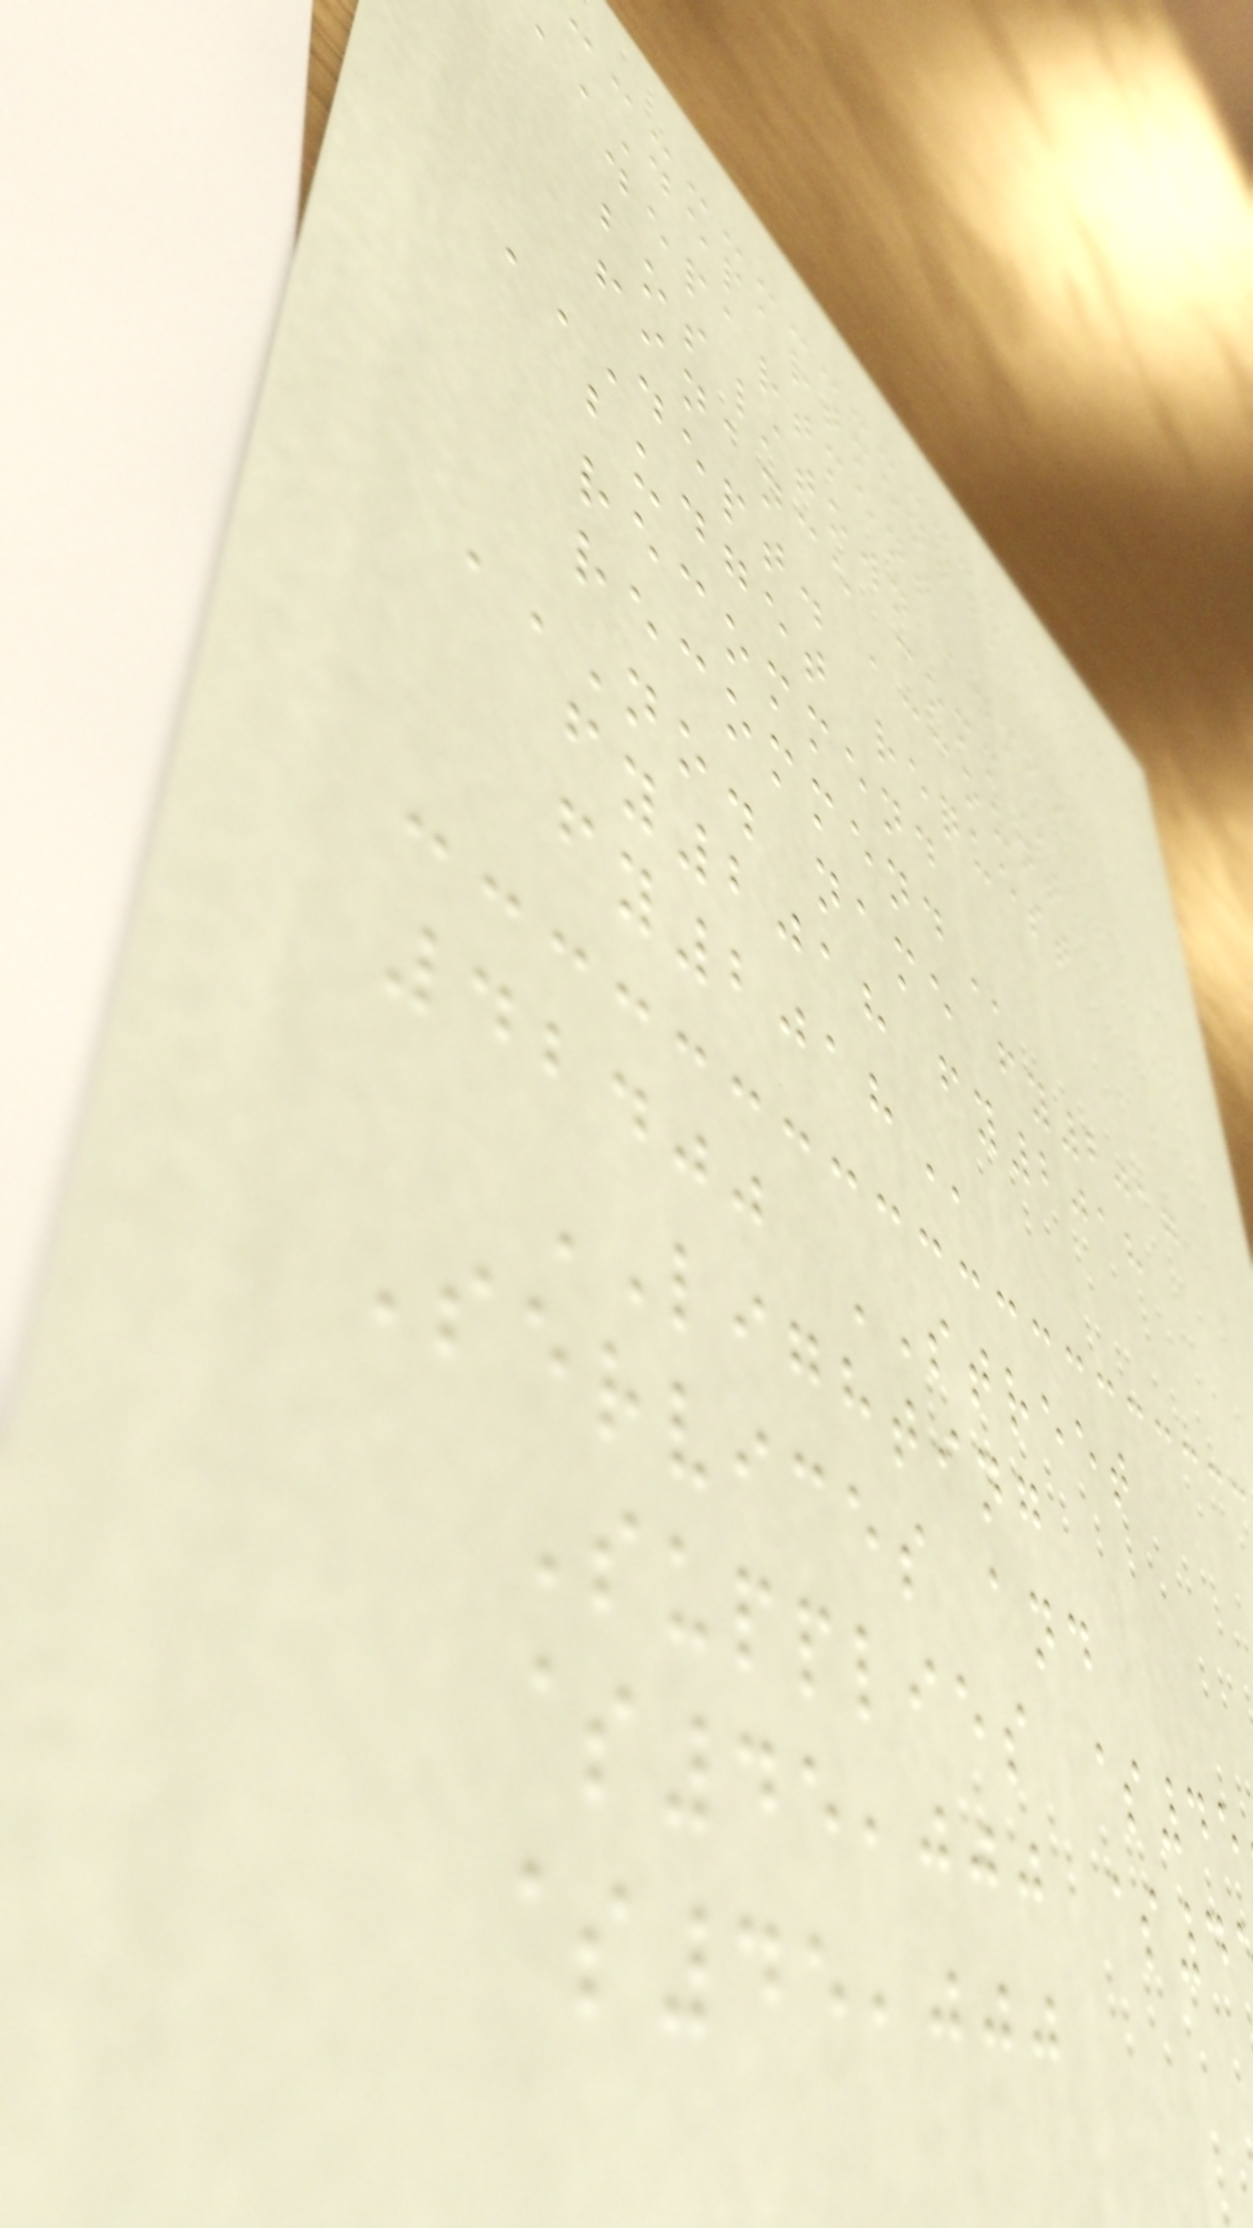DEPARTMENT/
department
bos/town admin
finance
DEPT. ACCOUNT
budget request
recommend
NO. NAME FY2017
fy2018 fy2018
42400 STREET
LIGHTING
Services and
Supplies $45
$45,000 $4
$45,000
